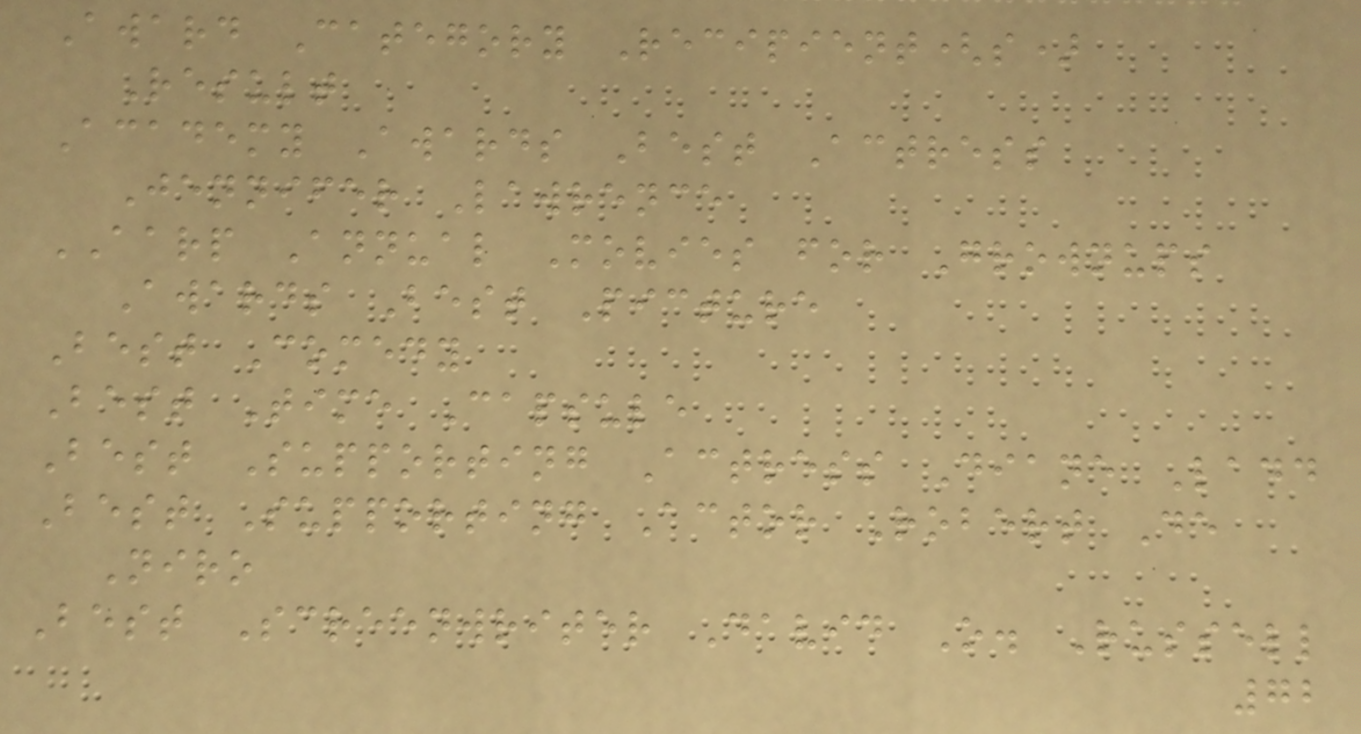Award Category Recipient(s)
Result
Academy Awards Best Actress
Jennifer Lawrence
AARP Annual Movies for Grownups
Awards Best Picture
Best Comedy
Best Time Capsule
Best Supporting Actress Diane Ladd
Best Supporting Actor Robert De
Niro
Best Screenwriter David O. Russell
72
